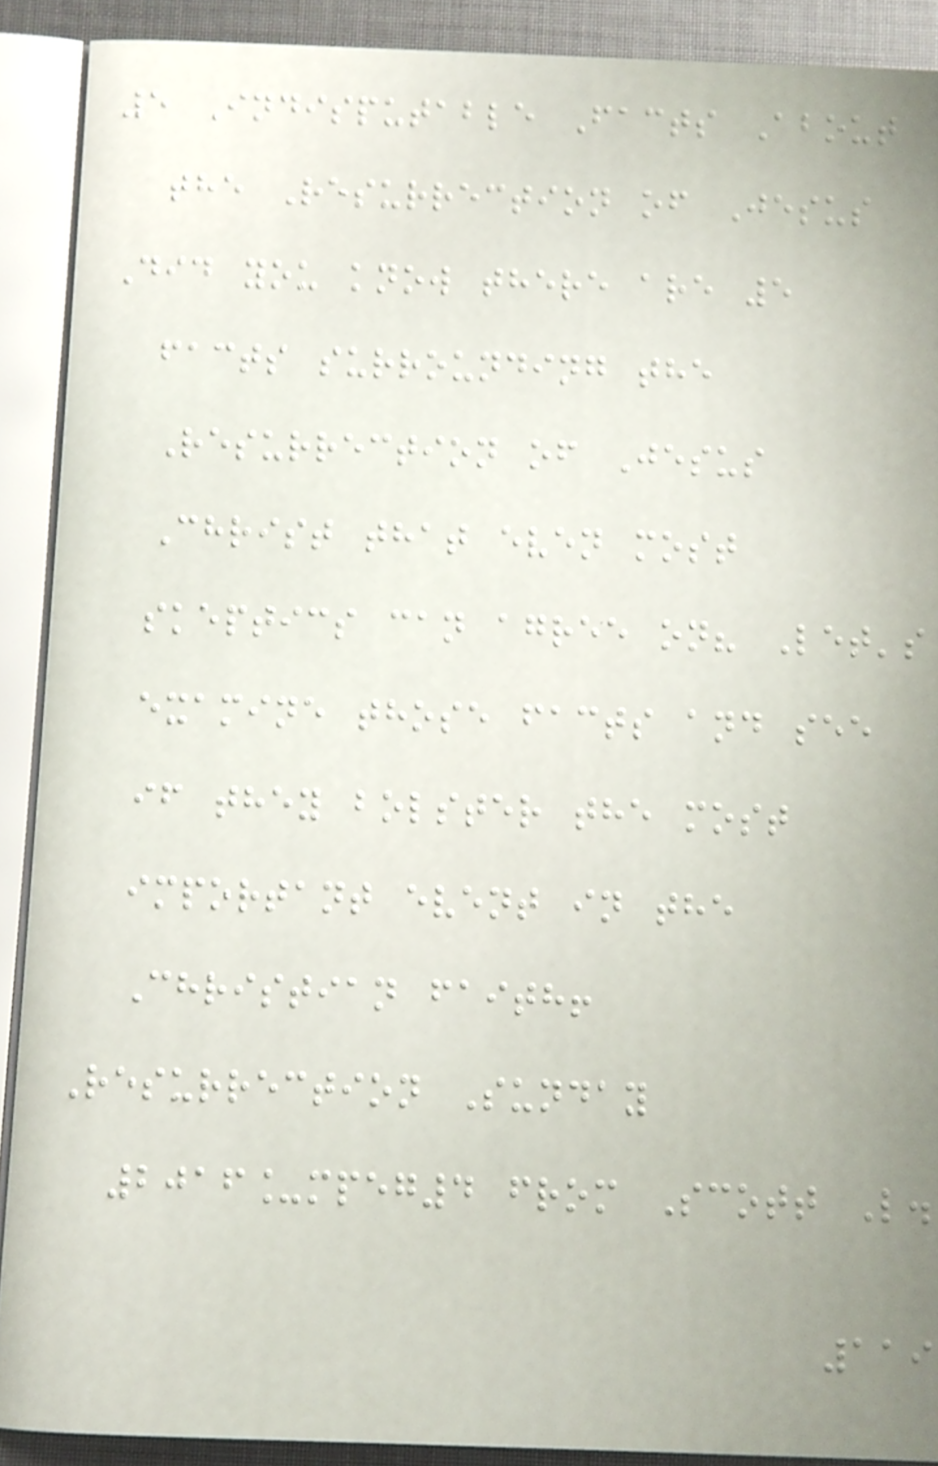5 Indisputable Facts About
the Resurrection of Jesus
Did you know there are 5
facts surrounding the
Resurrection of Jesus
Christ that even most
skeptics can agree on? Let's
examine those facts and see
if they bolster the most
important event in the
Christian faith!
Resurrection Sunday
2016_mpeg4 from Scott L.
119
